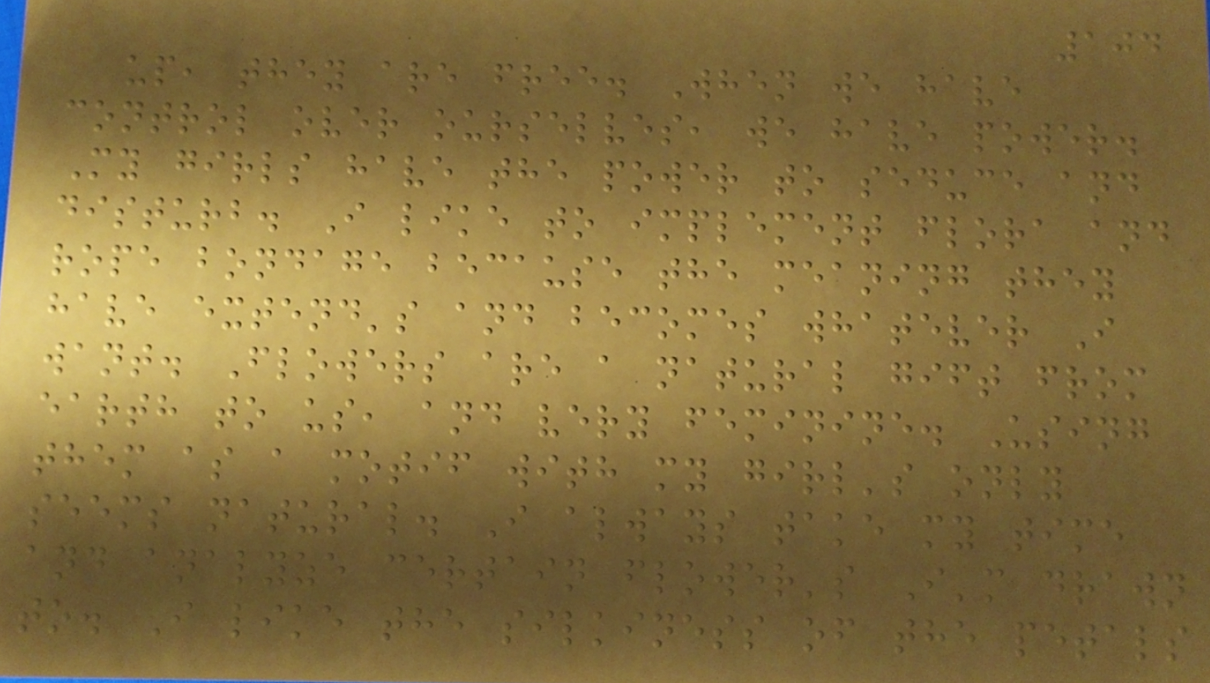104
up, they are free. When we have
control over ourselves, we have power.
My girls have the power to seduce and
disturb. I like to implement flora and
rope bondage because the meaning they
have extend's and becomes whatever I
want. Flowers are a natural gift from
earth to us, and very feminine. Using
them as a motif with my girl's only
seems natural. I always take my time
and analyze certain flower's I'm drawn
to. I like the silkiness of the petals
